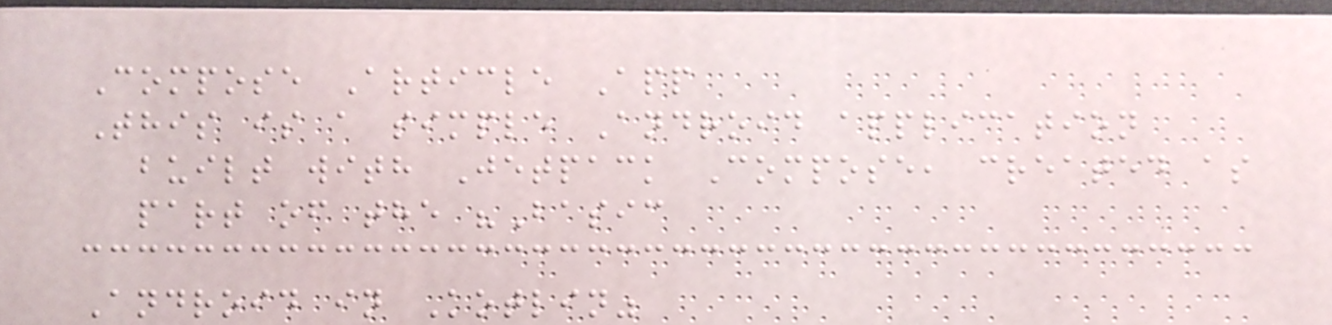Compose Article App
This is a simple Android application
built with Jetpack Compose, created as
part of the "Basic
Android in Kotlin"
